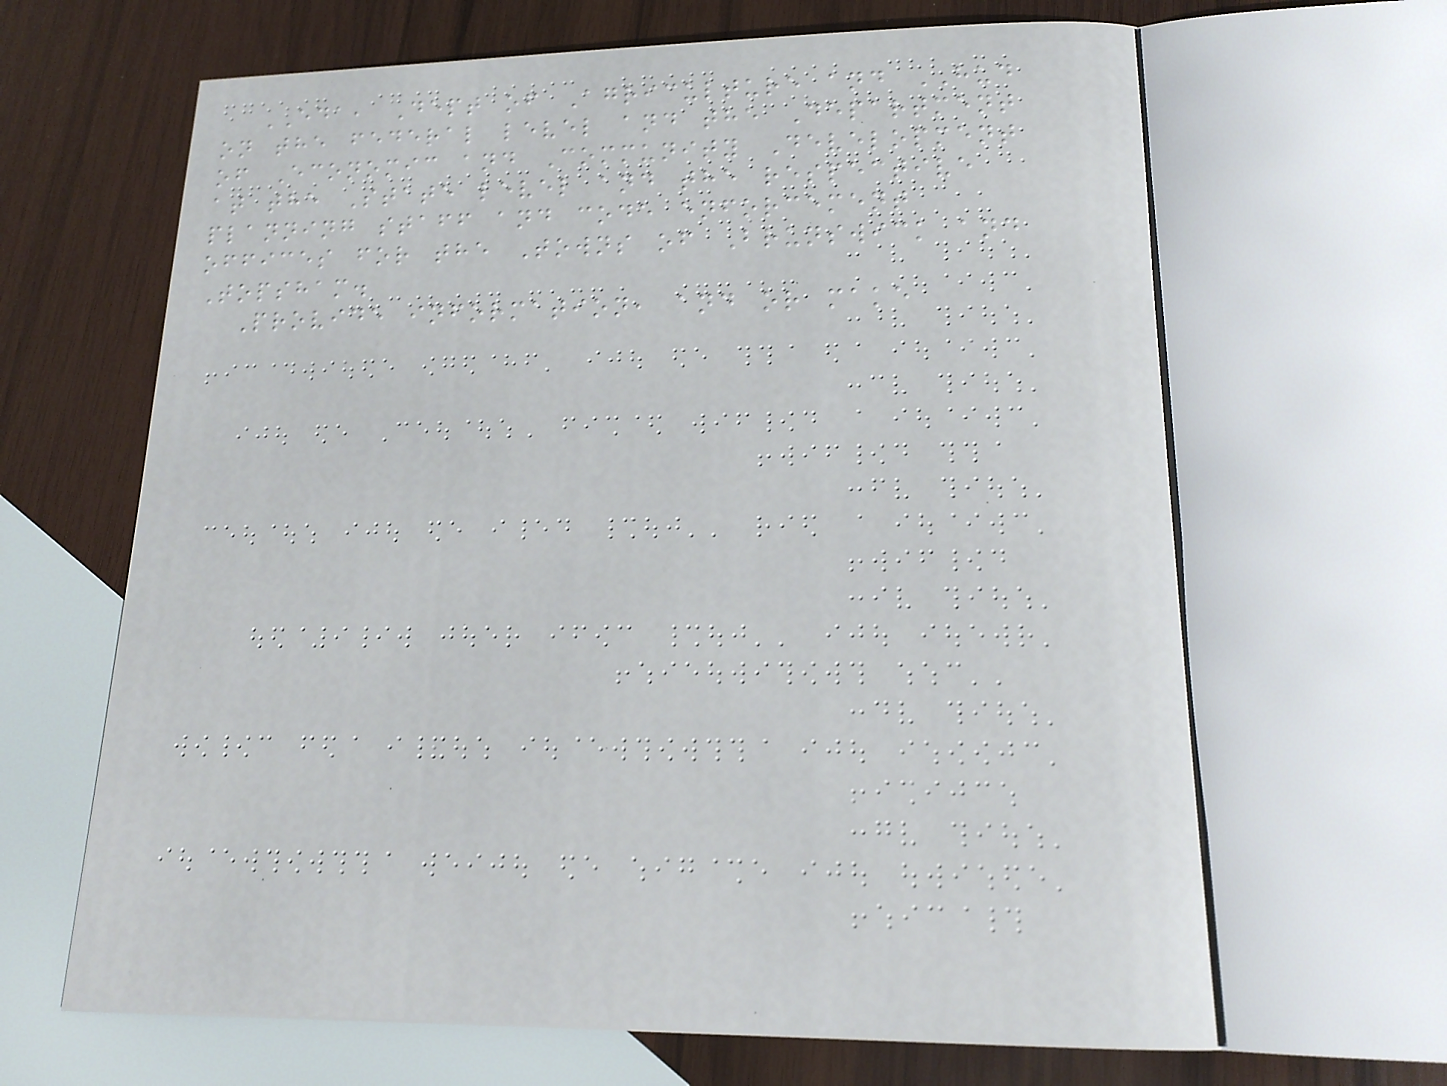EDA, Dept of Agriculture and HUD
on the federal level and the Department
of Economic and Community Development
at the State level and the respective
planning staff and code enforcement
offices for the Towns of Brunswick and
Topsham.
Provide information, and or make
